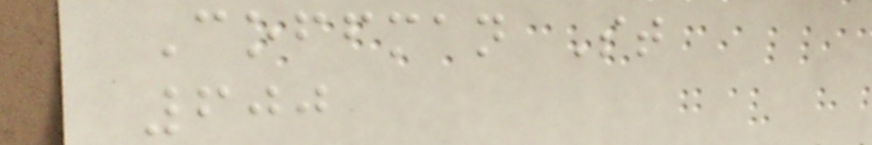Coffman St
600
